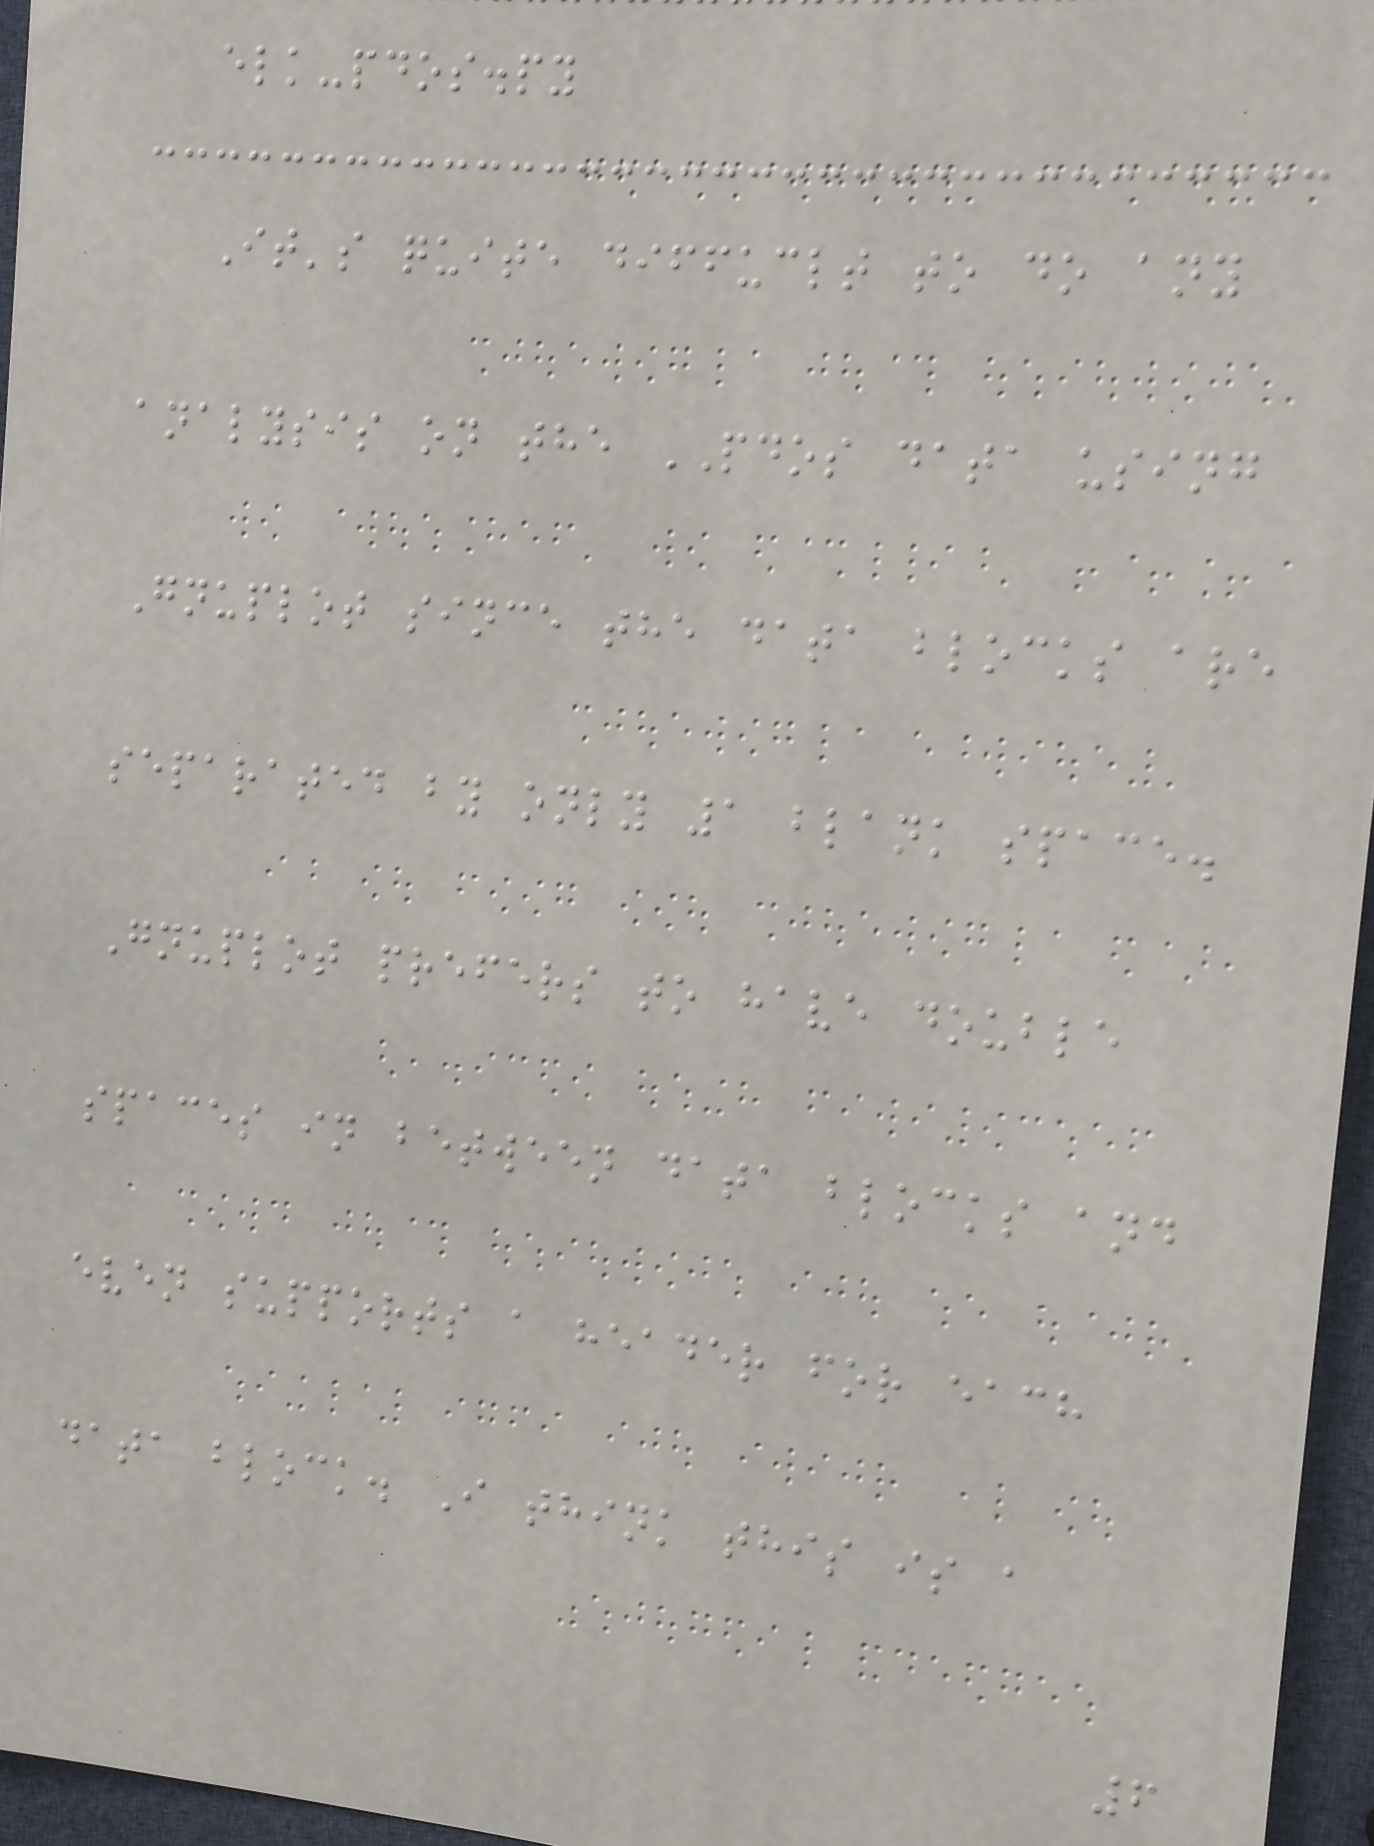elk-pdos.py
It's quite diffuclt to do any
analysis on the PDOS data using
Gnuplot since the data blocks are
separated by only 1 blank space.
Gnuplot prefers to have double
spaces in between data blocks and
even supports a header for each
data block. I think this is a
6
